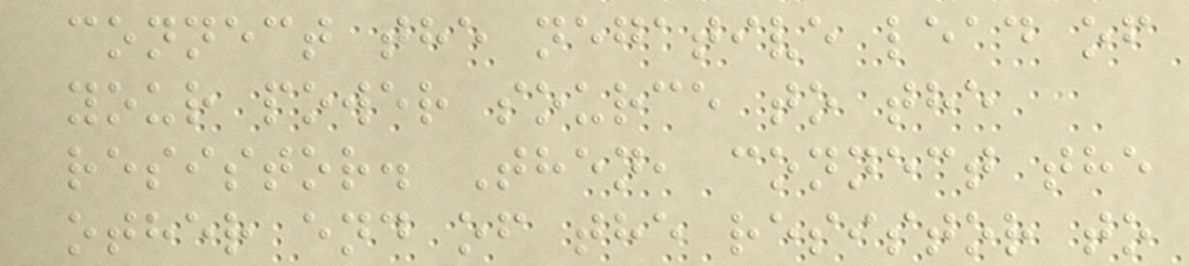connect the negative lead of
your power source to the
resistor. Then, connect the
other end of the resistor to
